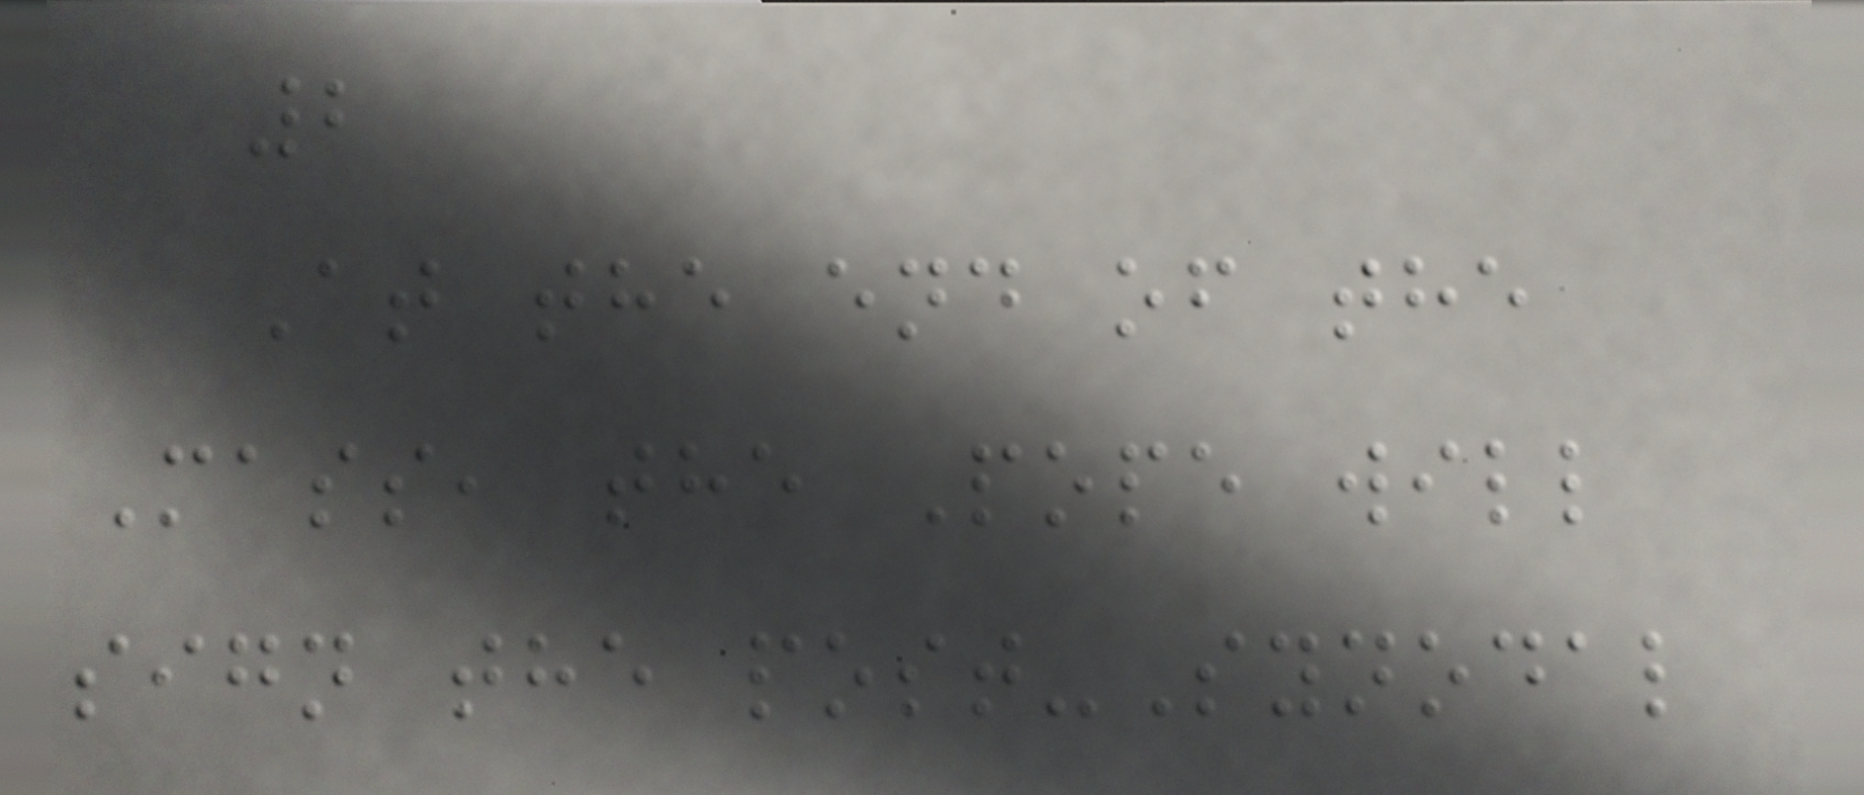2
At the end of the
Mass, the Pope will
sign the post-Synodal
